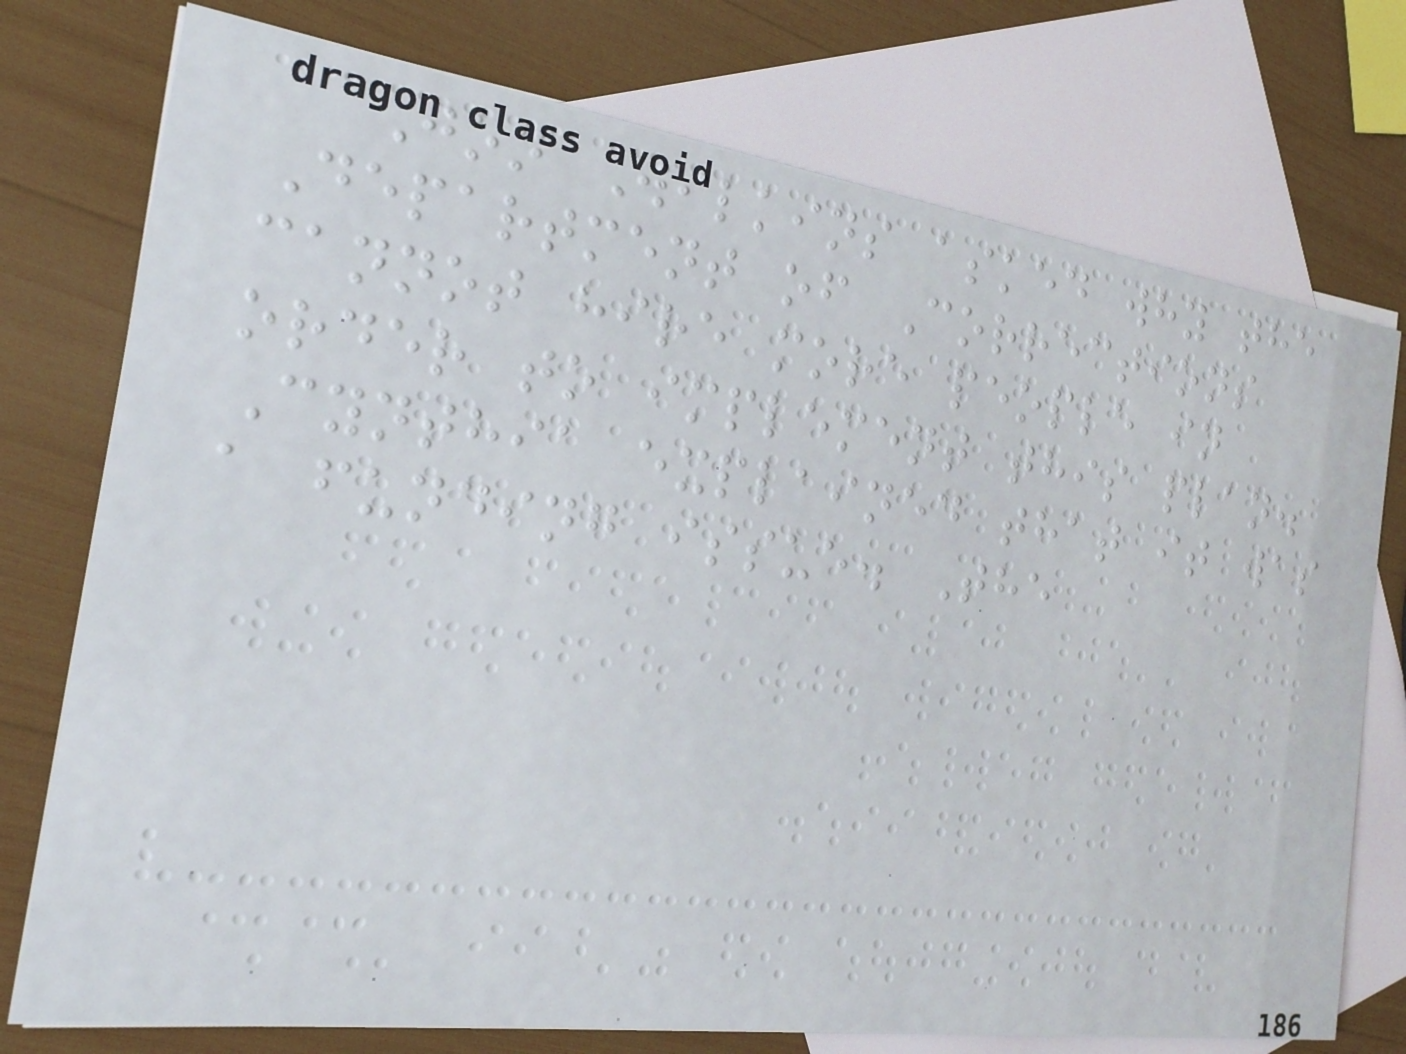Jon Wilkins asked why the
Department of Corrections
cannot hire more people in
order to implement this plan.
Cynthia explained that it was
a funding issue. The
